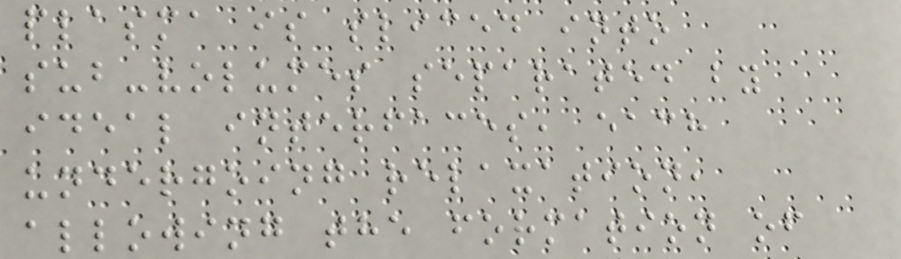plasma is sliced into
sub-volumes separated by
ideal interfaces, each
undergoing relaxation,
allowing the formation of
